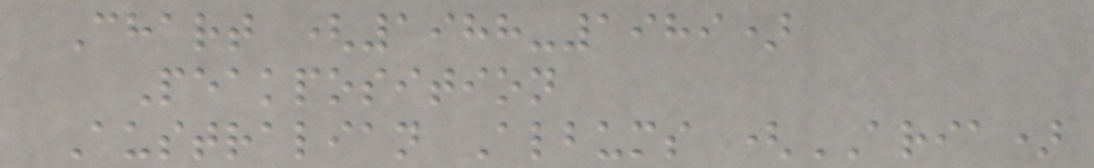Chart (1988-1989)
Peakposition
Australian Albums (ARIA)
